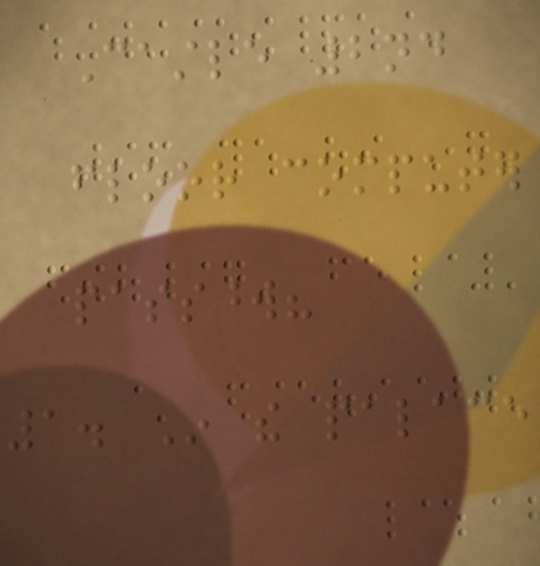Castle 2nd
floor computer
password?
1. In the palace
